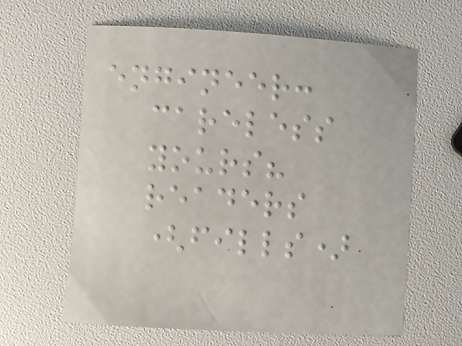engineer:
careless
yours?
readers
(fills)
